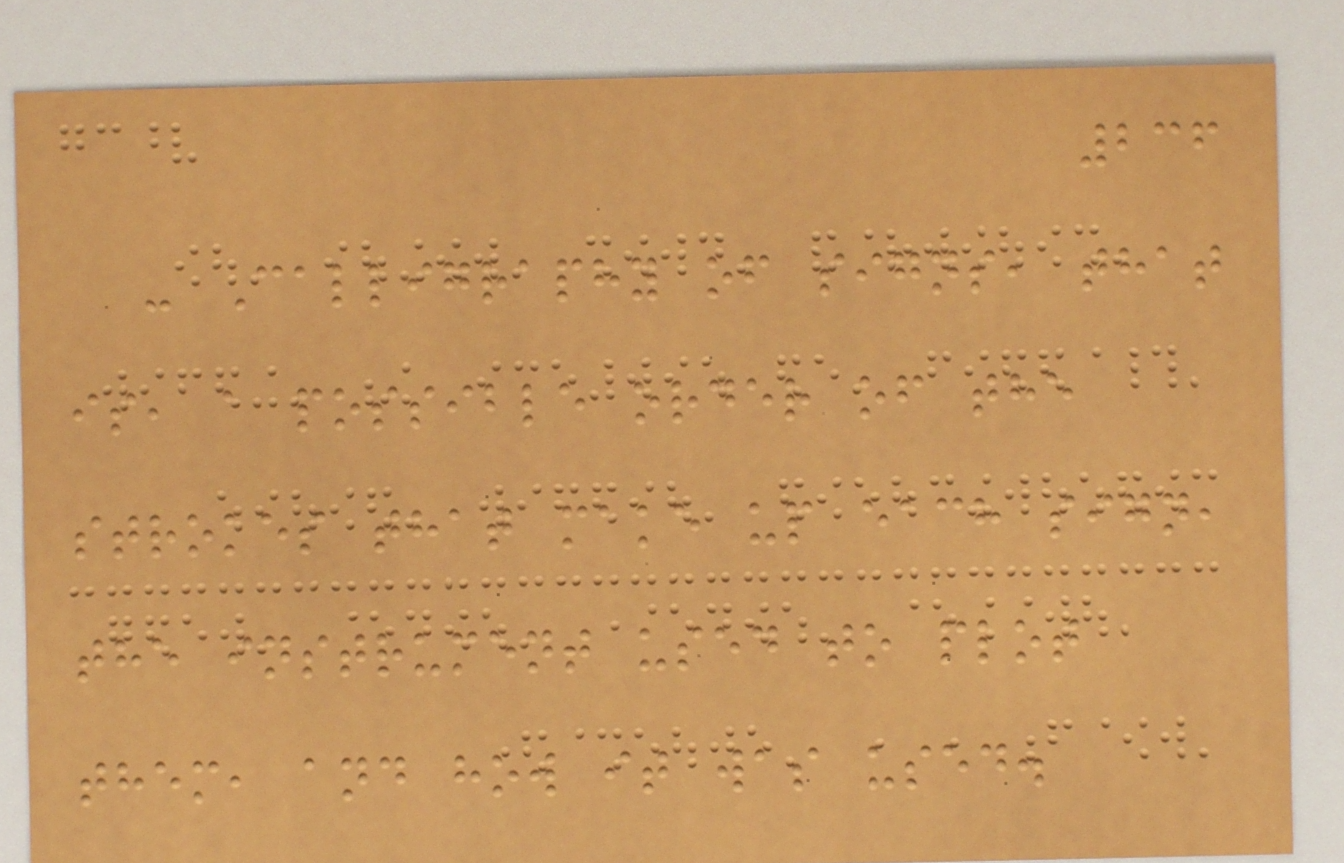236
- Calligraphy of signs, that
is, a possible order of the
strokes that make up each sign,
the instrument used to plot
them, and how it was used.
